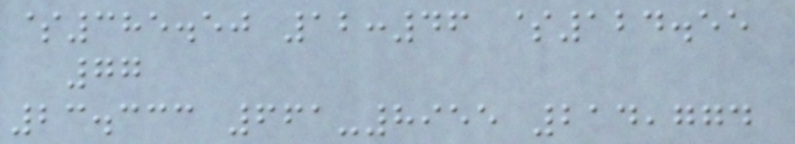$385.50 12:46 $124.55
77
23.333 661-8955 214,774
